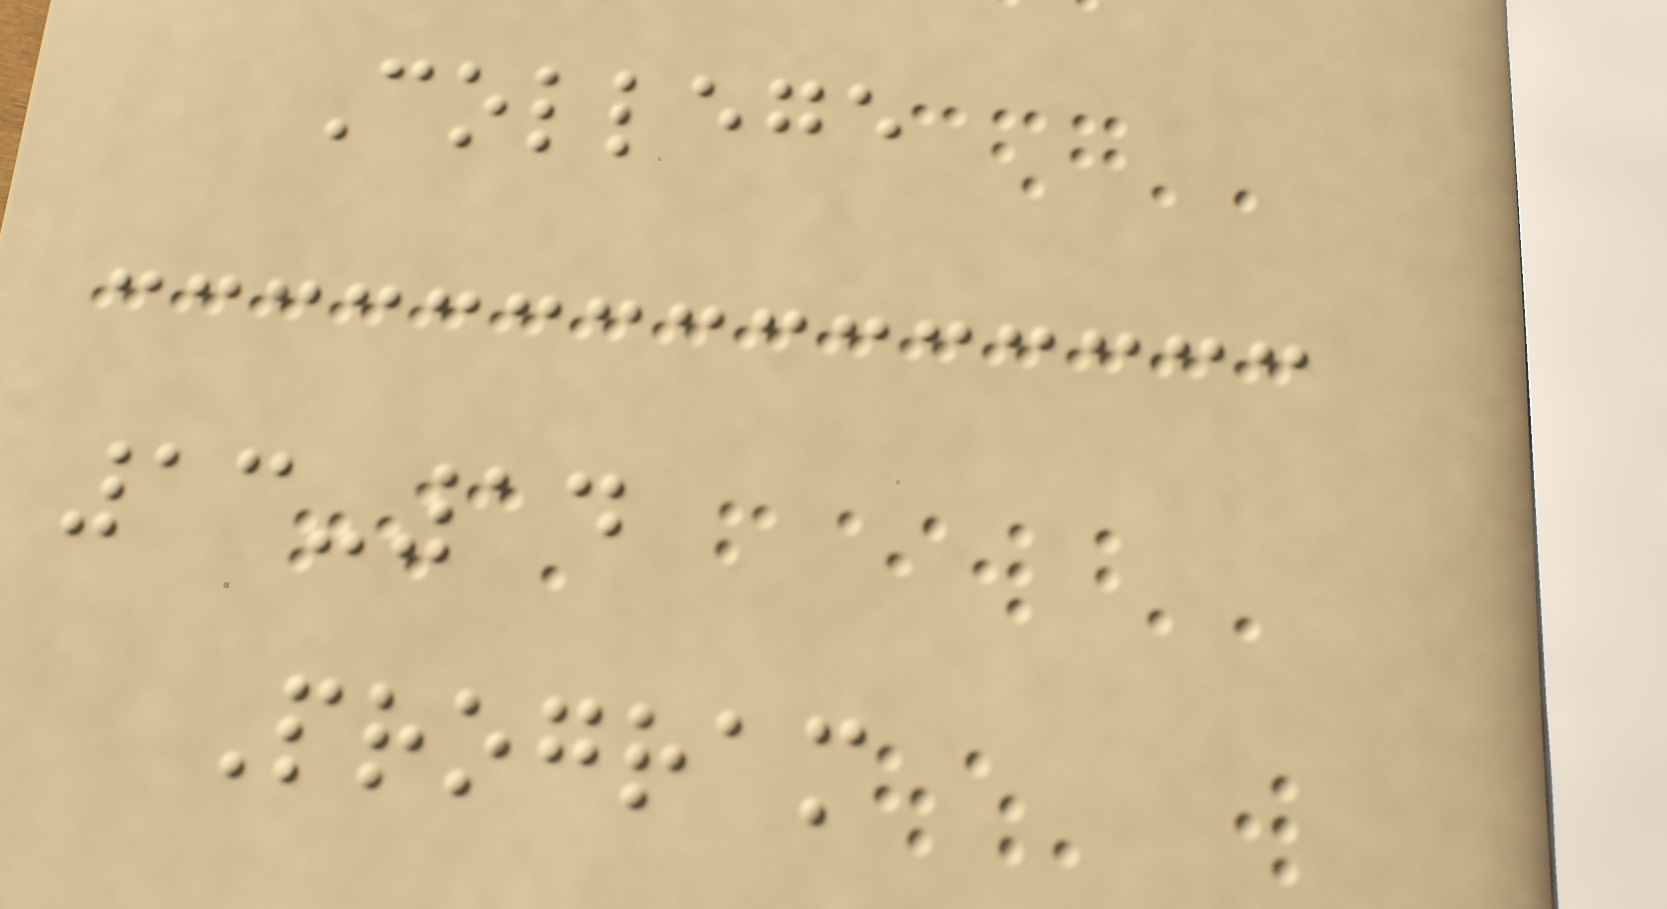College
13-14
Program
